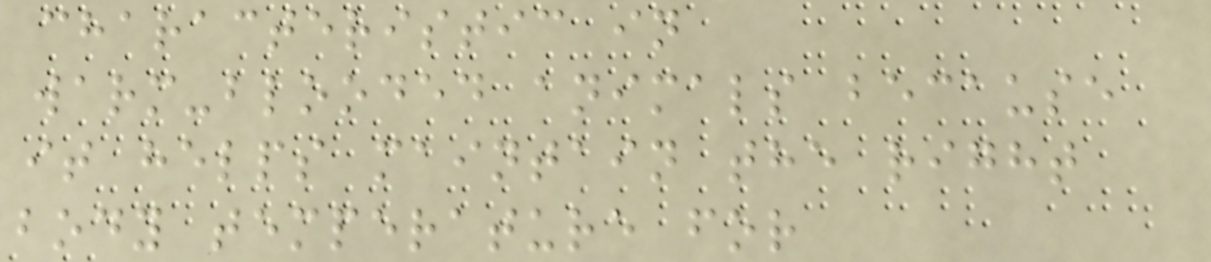characteristic in
warm-blooded animals because
it helps maintain the right
body temperature for
